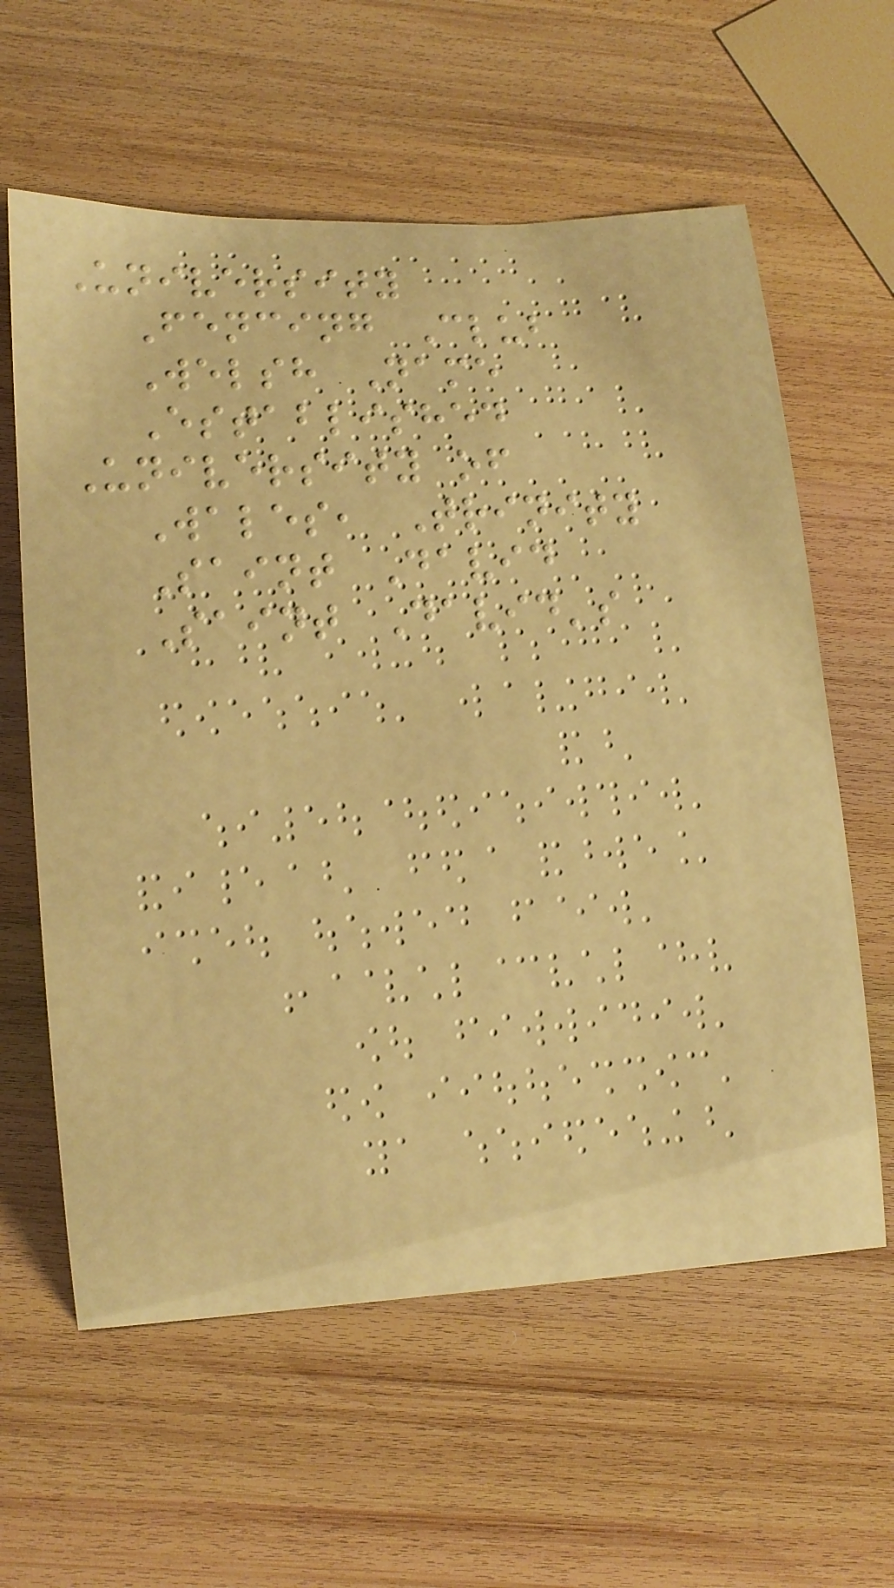University
Fencing Club
Welsh Name
Established
University of
Wales, Trinity
Saint David
Saint David's
